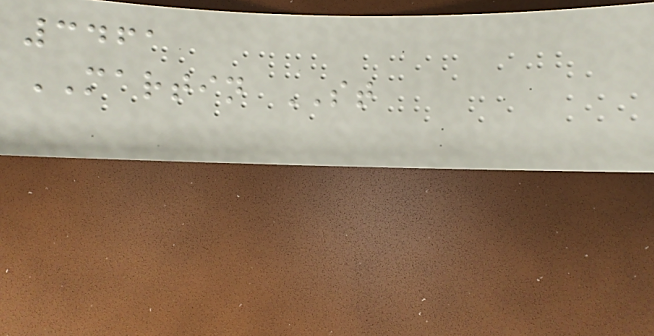3461
MARTIN ST
